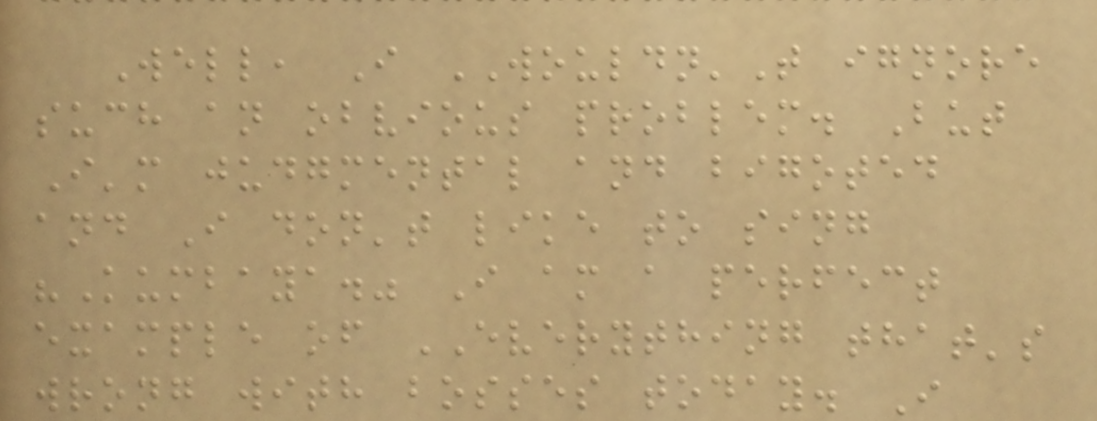Well, I WOULDN'T ignore
such an obvious problem. But
I'm judgmental and bigoted
and I don't like to sing
"Kumbaya." I am a perfect
example of EVERYTHING that's
wrong with bosses today. I
